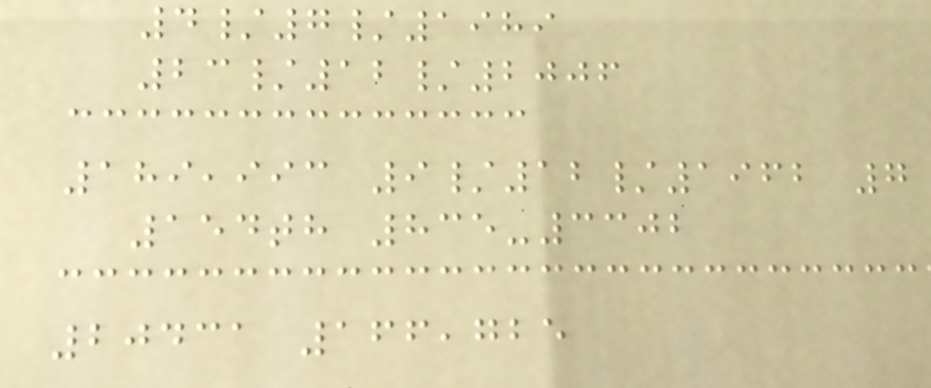4/7/1989
23/12/2006
189,993 9/12/1962 7
154th 835-3302
20431 166,725
